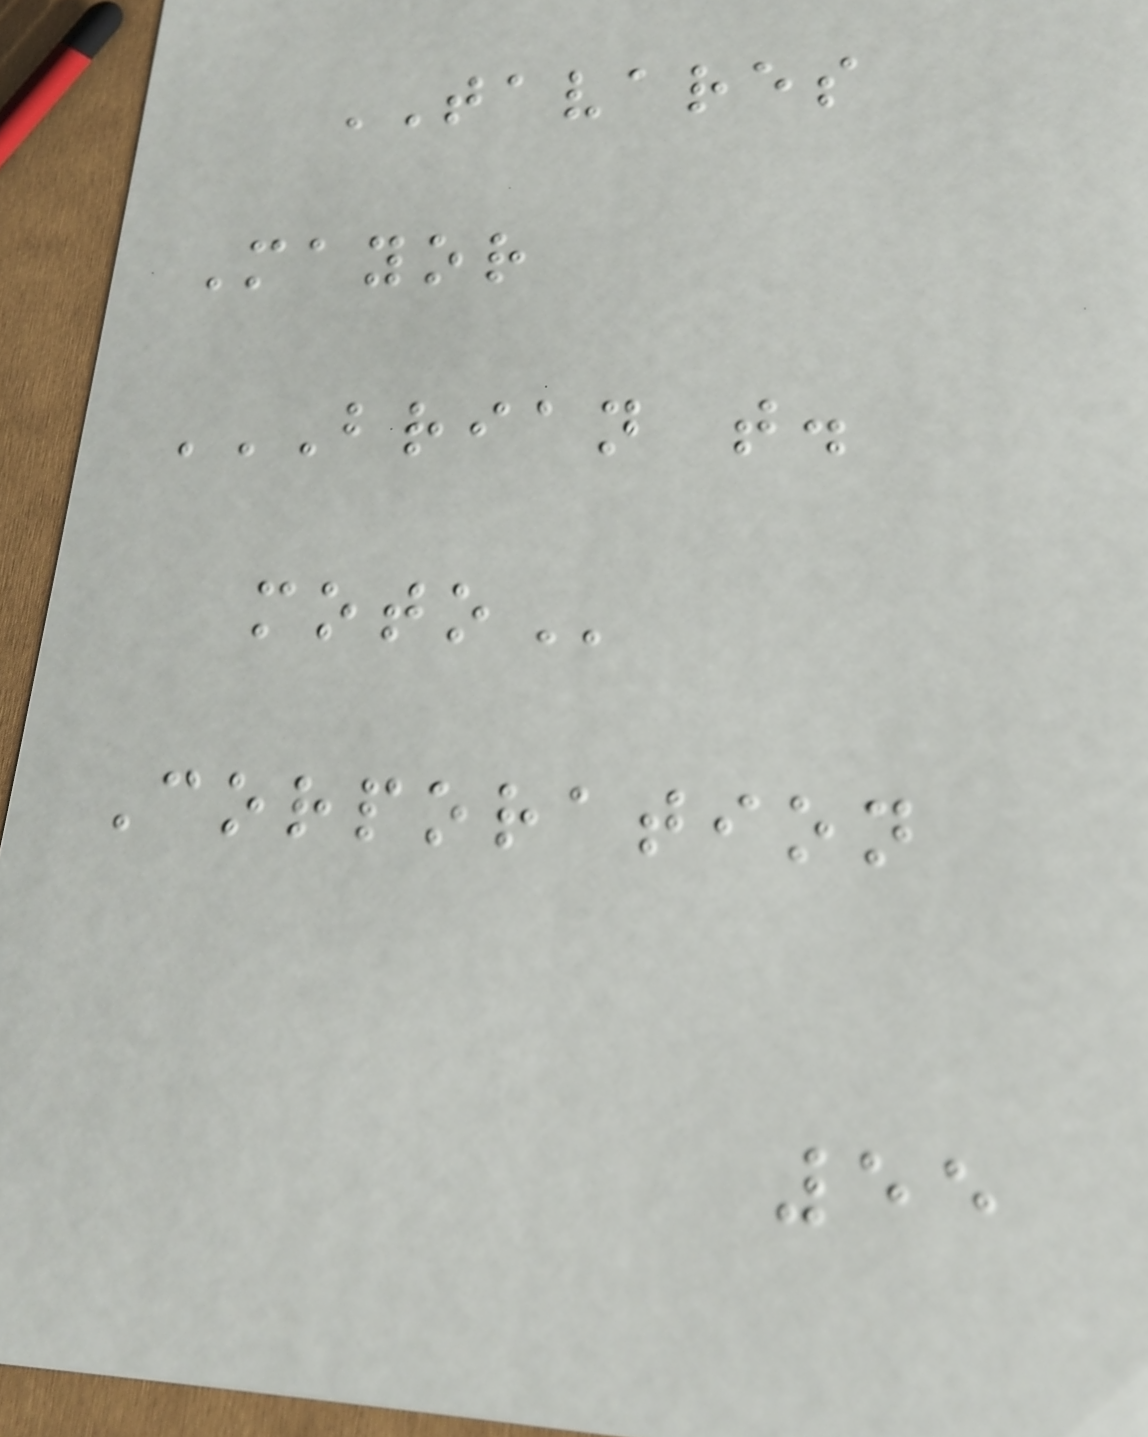TAVARES
Mayor
BRIAN T.
MOTO
Corporation
55
